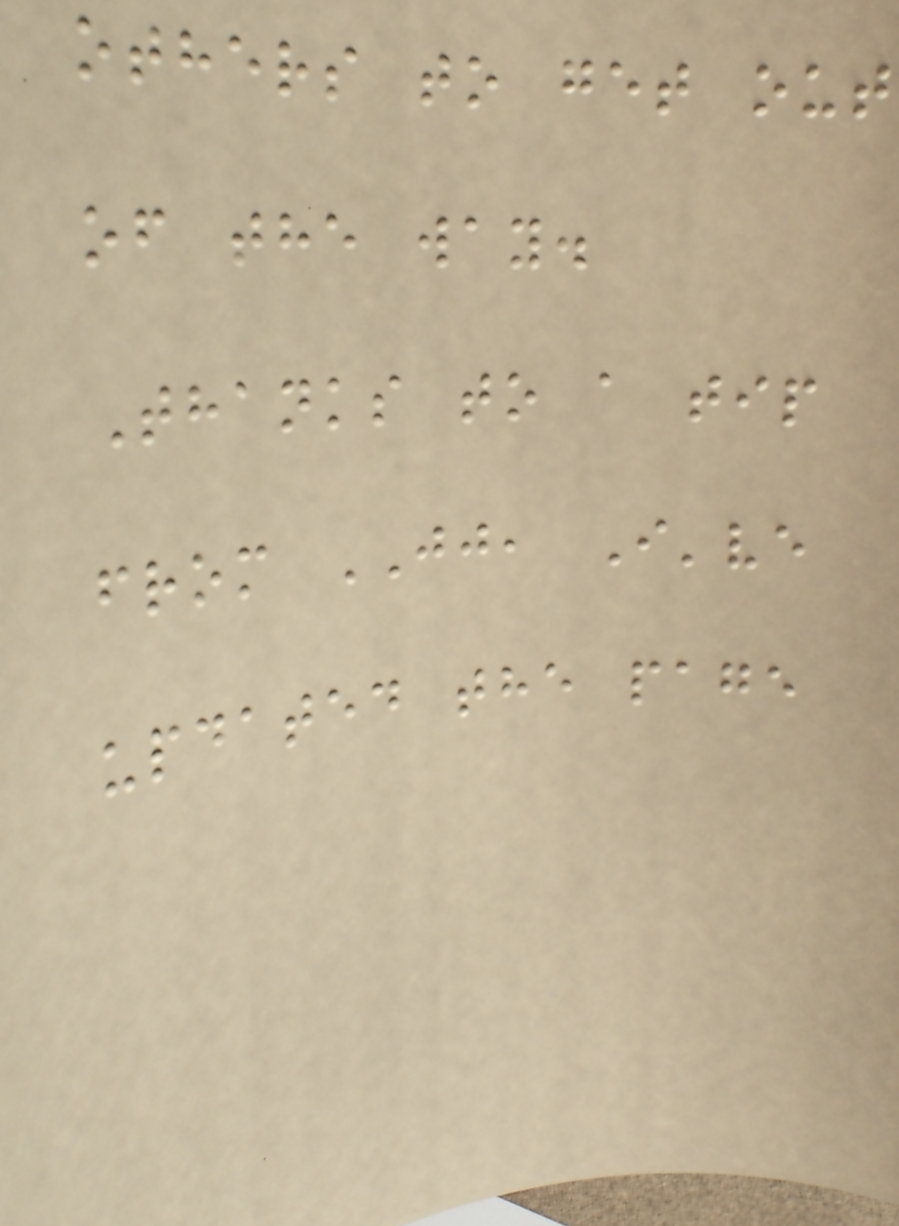others to get out
of the way.
Thanks to a tip
from JJ, I've
updated the page
